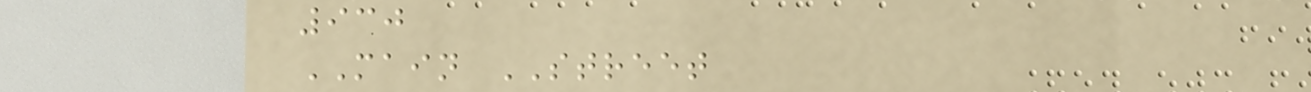930
MAIN STREET
